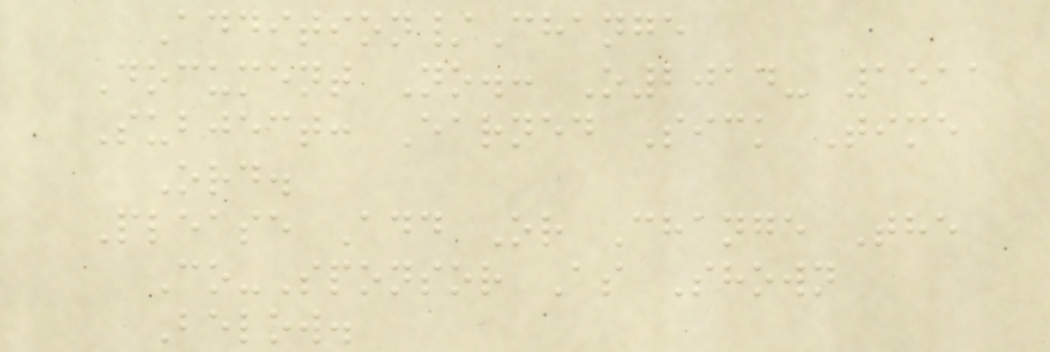Addition/Change
Document No.: O2014- 1511
Subject: Earned Sick Time
Ord.
Please Add Or Change The
Co-Sponsor As Shown
Below.
